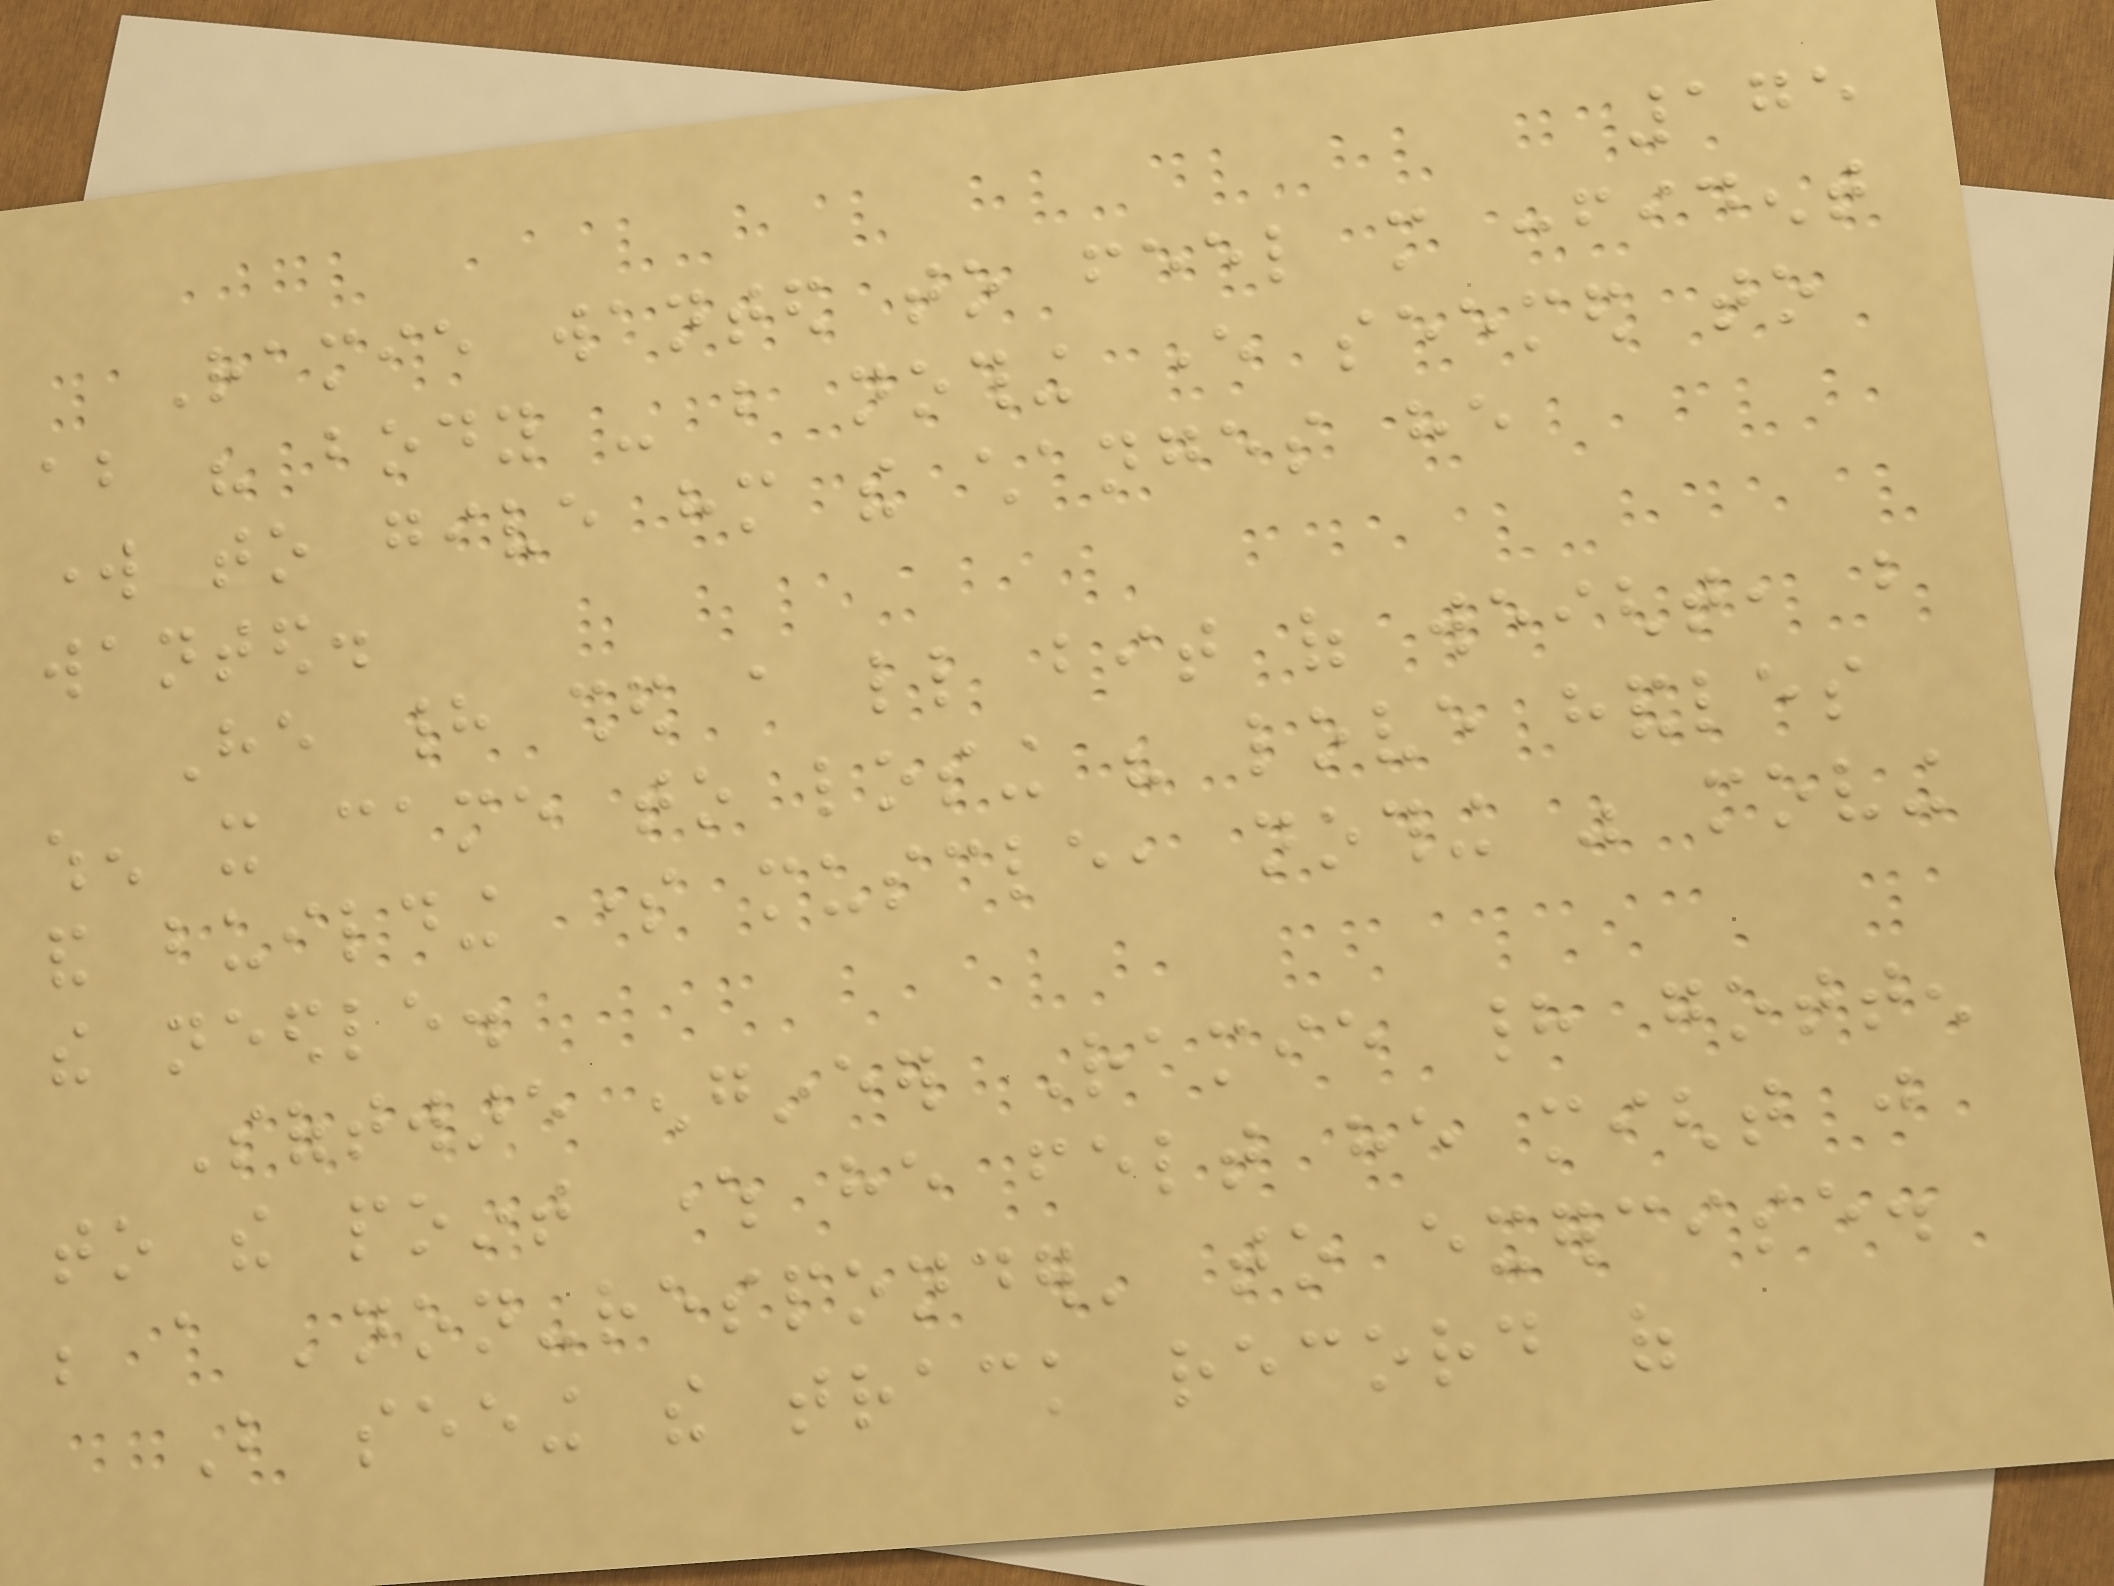175
Ramie wanted to feel more confident
about his body - but nothing ever seemed to
work to give him the changes he
wanted.
He had shed a little bit of weight, but
when it came to losing his love handles
and building some muscle, nothing was moving
the needle.
Software engineer Ramie had gotten
to the point where he felt he might just
be a 'non-responder' to exercise.
But seeing the track record of
